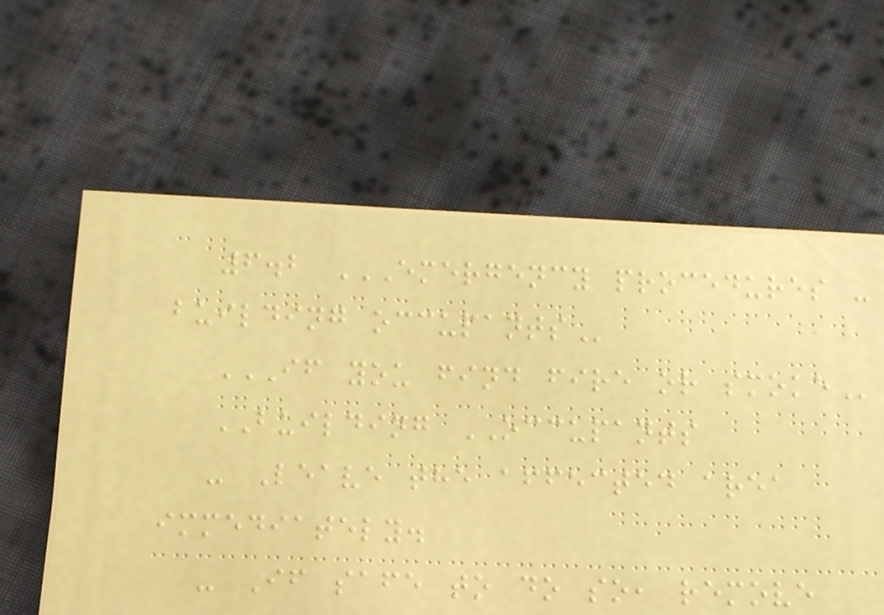6.2 EMERGENCY PROCEDURES -
BUILDING OCCUPANTS
IF YOU FIND FIRE OR SMOKE
BUILDING OCCUPANTS
- Leave the affected area
immediately.
- If safe to do so, remove
